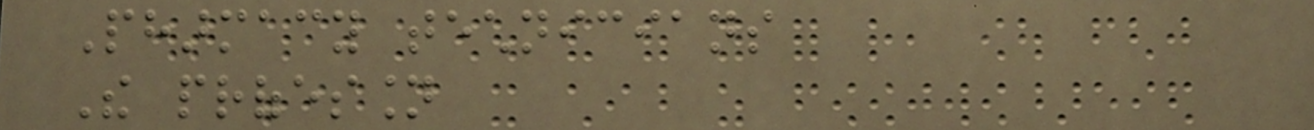Pharmacy technicians
The profession
